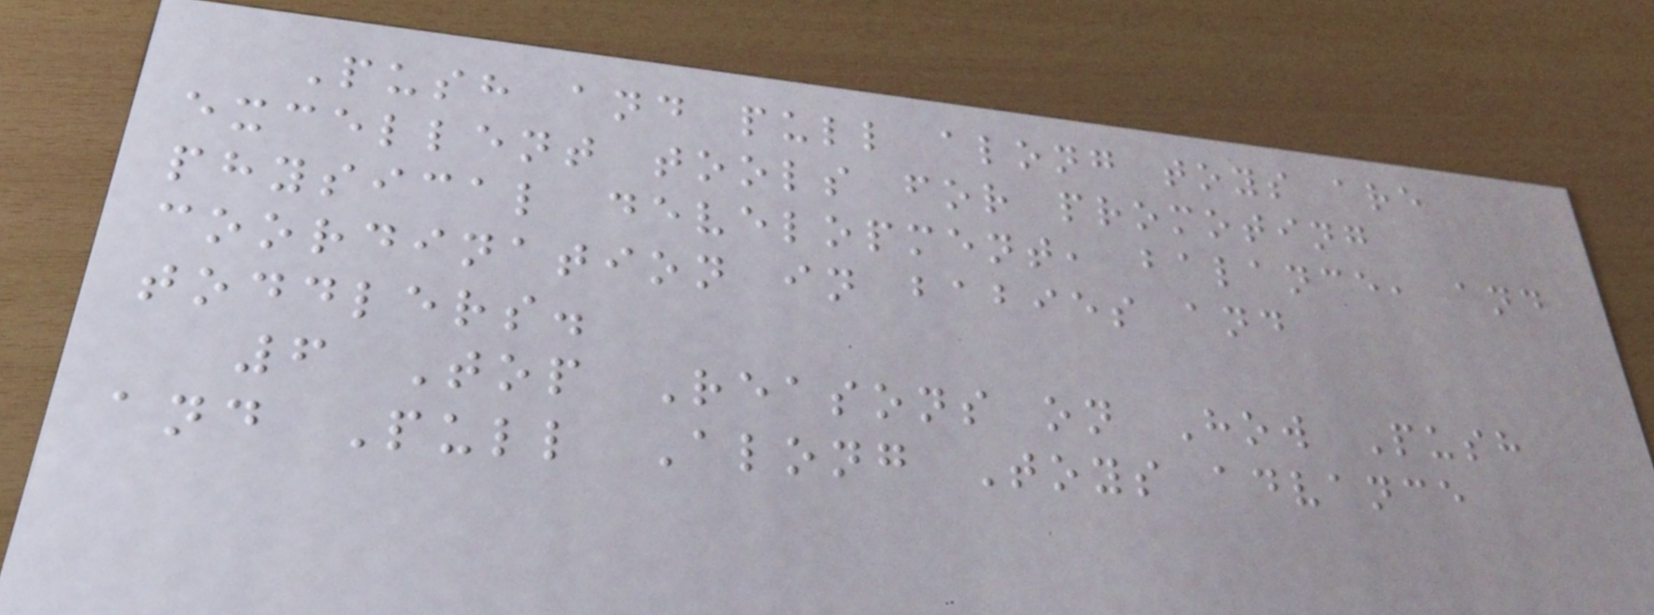Push and pull along toys are
excellent tools for promoting
physical development, balance, and
coordination in babies and
toddlers.
6 Top Reasons on How Push
and Pull Along Toys advance
